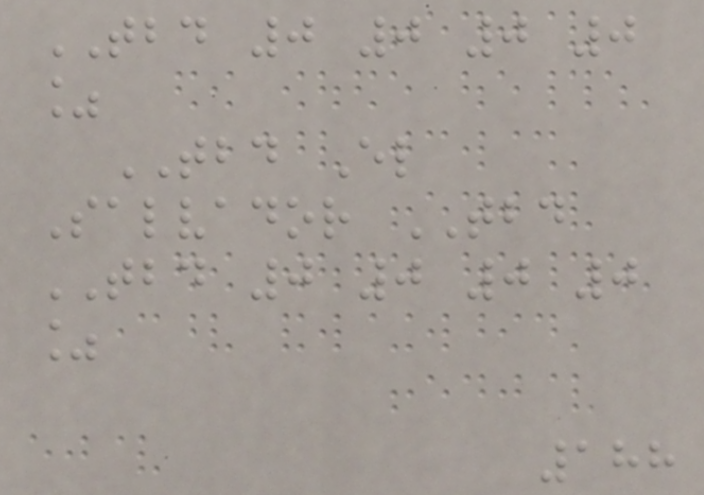TBD 0 0 0 0
%
TBD El
Salvador TBD
TBD 0 0 0 0
%
188
